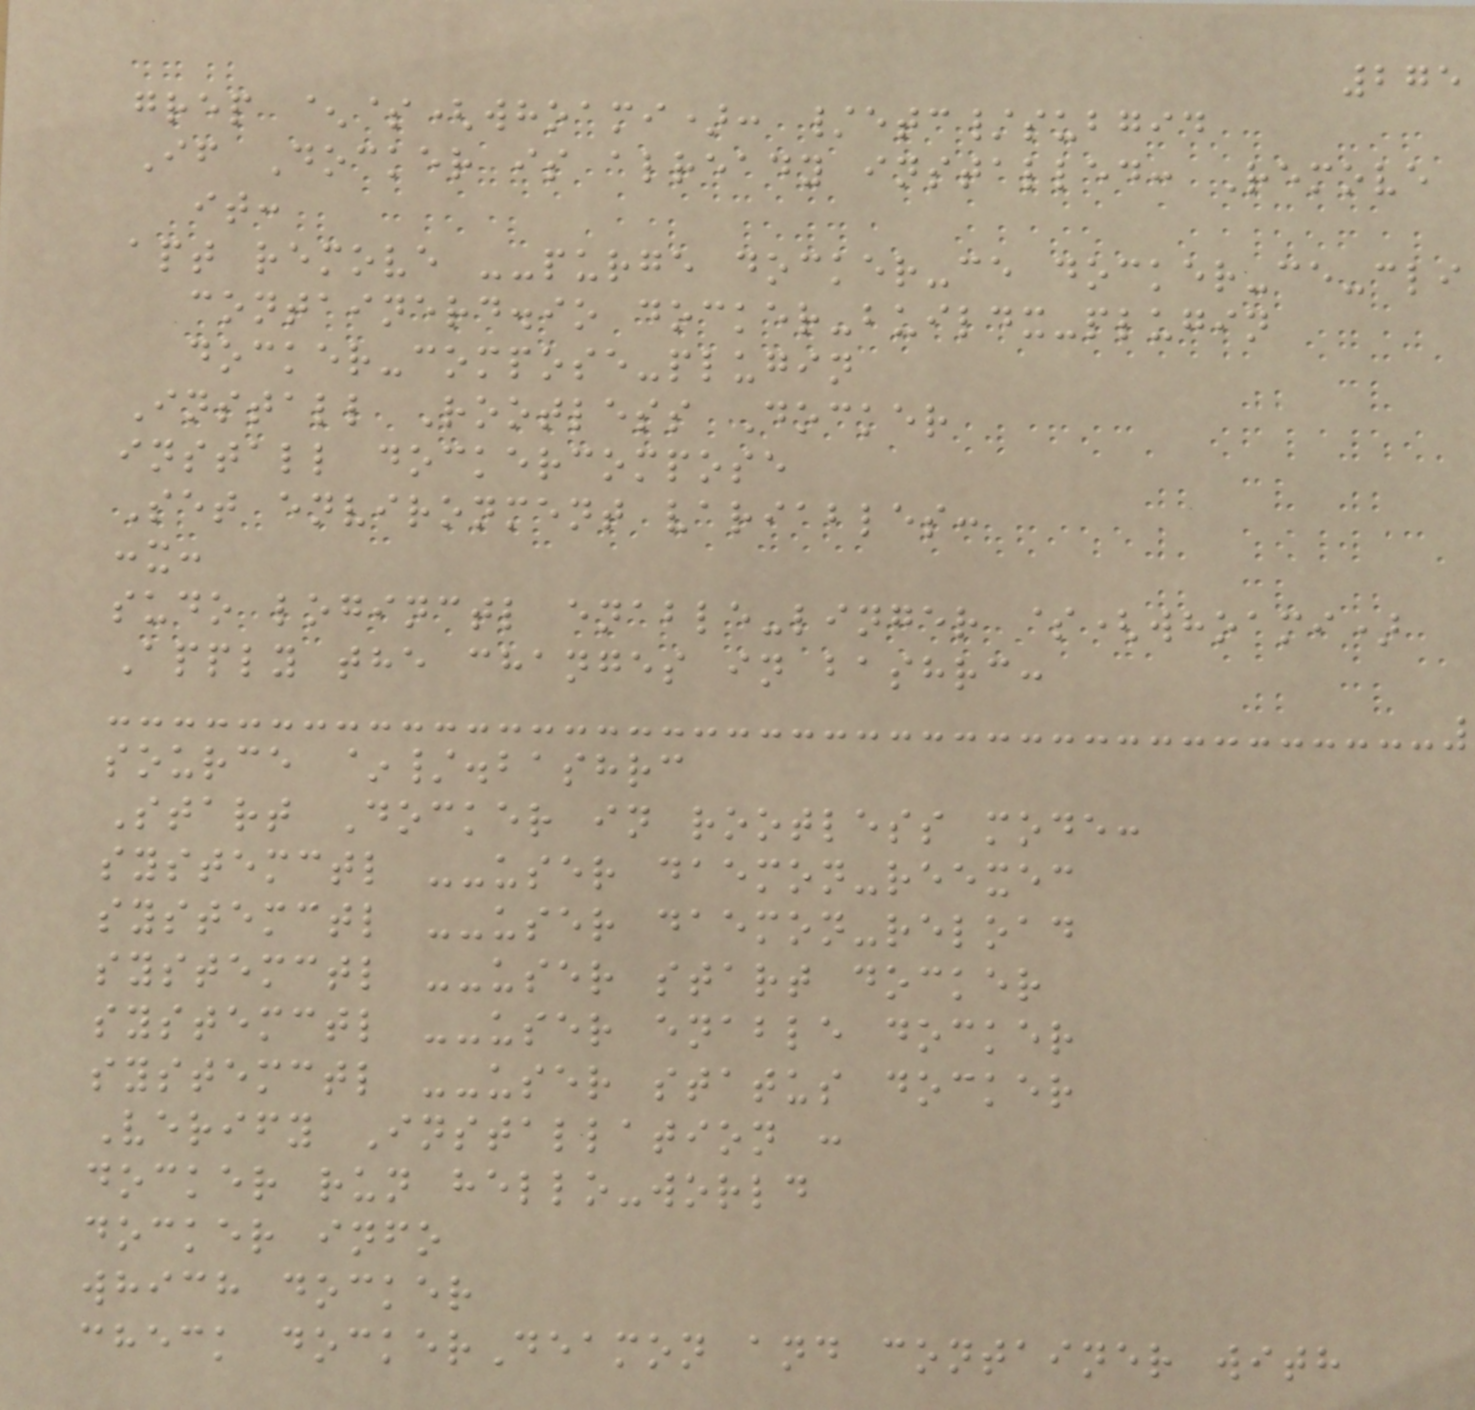275
grep ^$(whoami): /etc/subgid
If Docker is already installed: Remove
it:
apt remove --purge docker-ce docker-ce-cli
containerd.io docker-buildx-plugin
docker-compose-plugin
Install Rootless Docker
install dockercompose
Set environment variables:
:x:
sudo loginctl enable-linger $(whoami)
Apply the changes in bashrc:
source ~/.bashrc
Start Docker in rootless mode:
systemctl --user daemon-reexec
systemctl --user daemon-reload
systemctl --user start docker
systemctl --user enable docker
systemctl --user status docker
Verify Installation :
docker run hello-world
docker info
which docker
check dockerDeamon and container with
